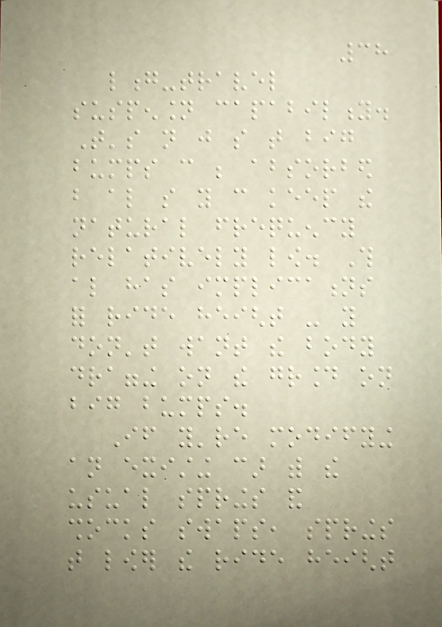38
long-travel
suspension capability.
That's not just so that big
bumps can be absorbed
but also so you can keep the
natural frequency
relatively low. This
also has implications
for ride height - you
don't want the body
dragging on the ground on
big bumps.
If you're modifying
an existing car with the
usual springs and
shocks swaps, springs
that lower the ride height
